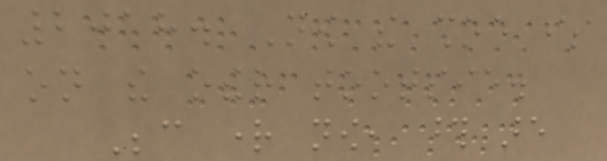2018. Now the shoe is
on the other tootsie.
Because right now, those are
